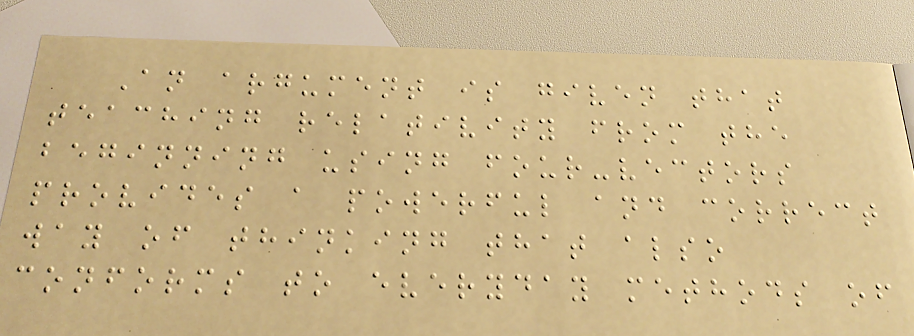An argument is given that
teaching relativity from the
beginning using four-vectors
provides a powerful and correct
way of thinking that also
conforms to everyday methods of
